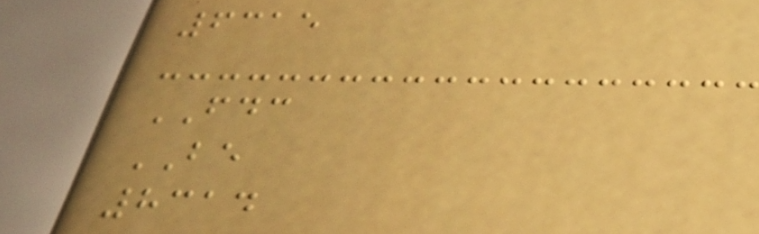6315
FDC
BE
8314
